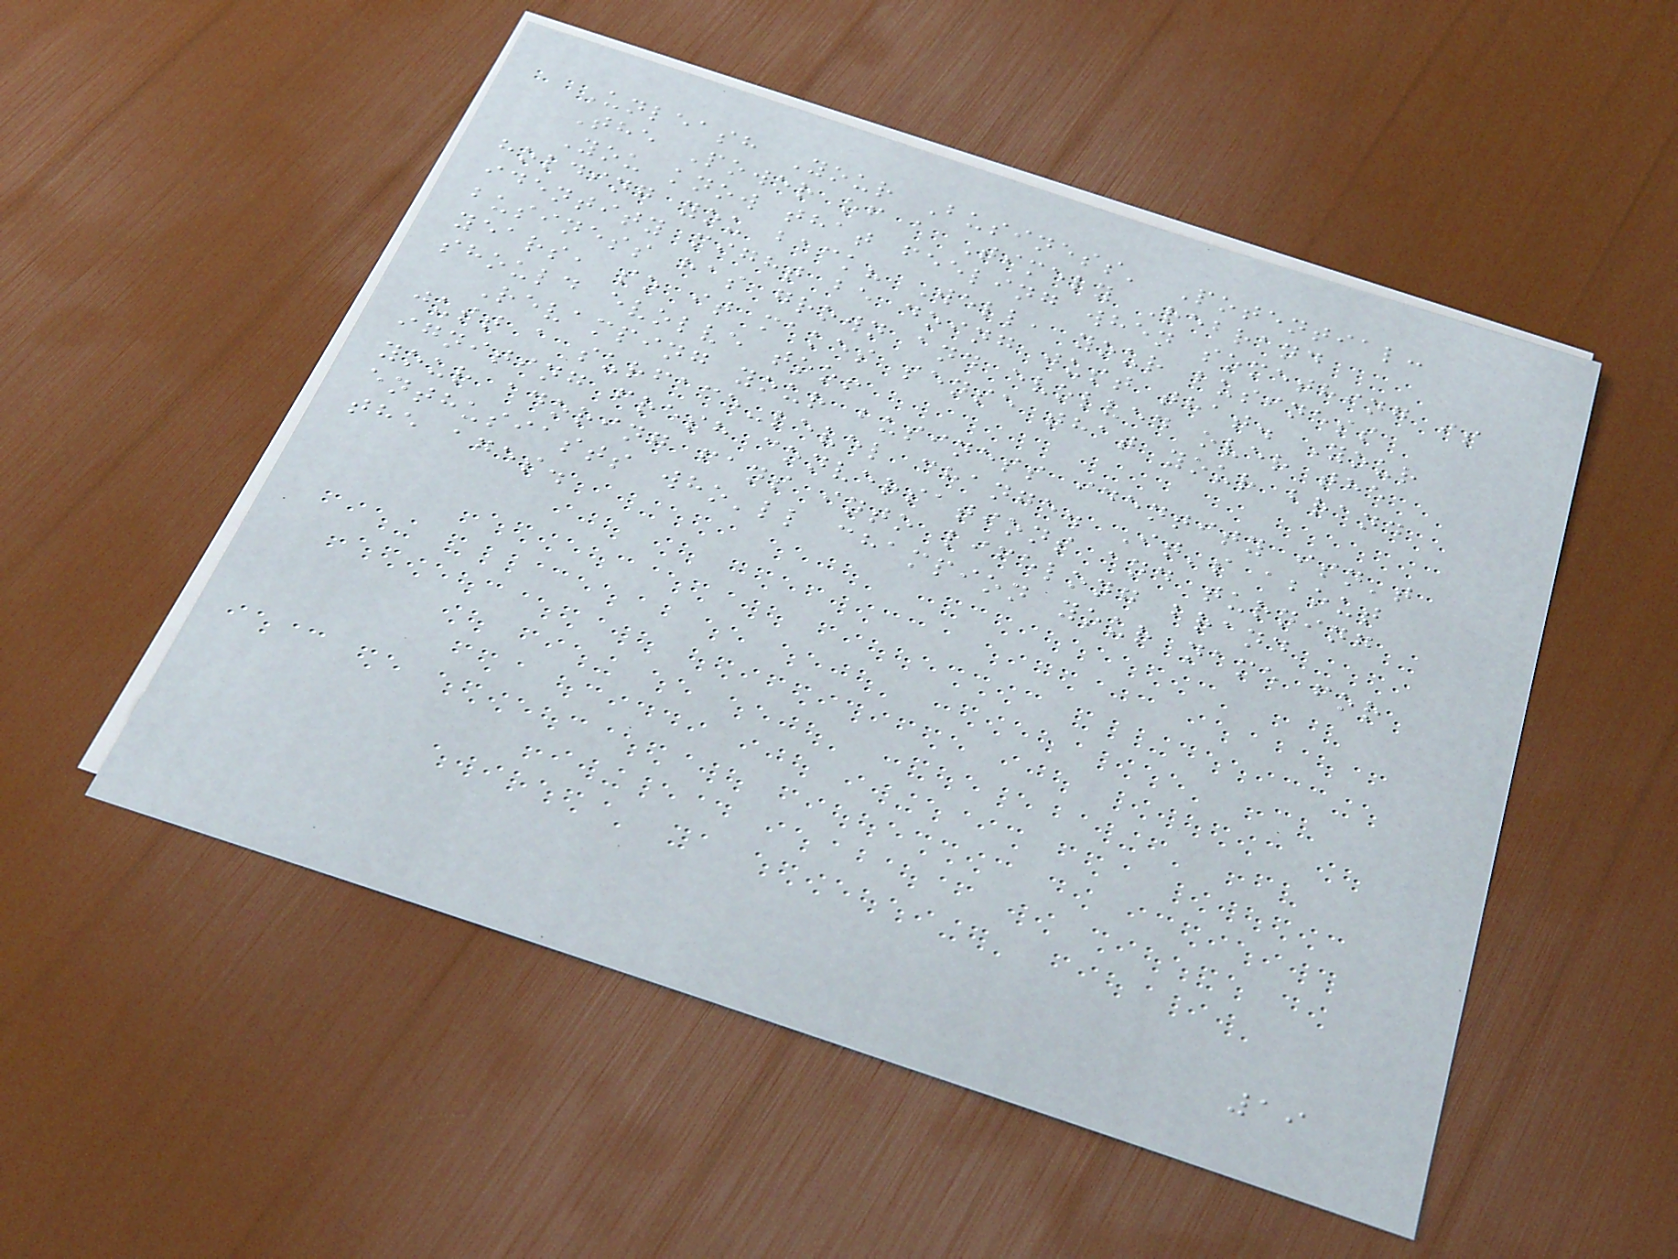Unleash Your Business' Potential:
The Power of a Timely Rebrand
You know that feeling when something is
holding you back? Well, your business
identity might be doing just that. Your
business has grown and evolved over the
years, so it makes sense that your brand
should evolve too!
Revamping your business identity isn't
just a surface-level change. It's about
igniting fresh conversations and turning
your adoring fans into lifelong brand
enthusiasts who'll champion your name for
the ages.
19
